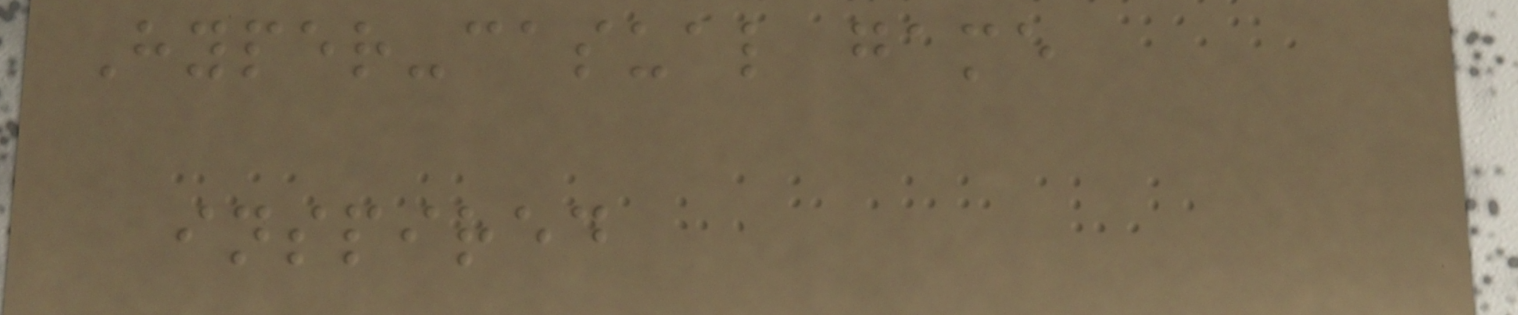Hyper-casual game
inspired
